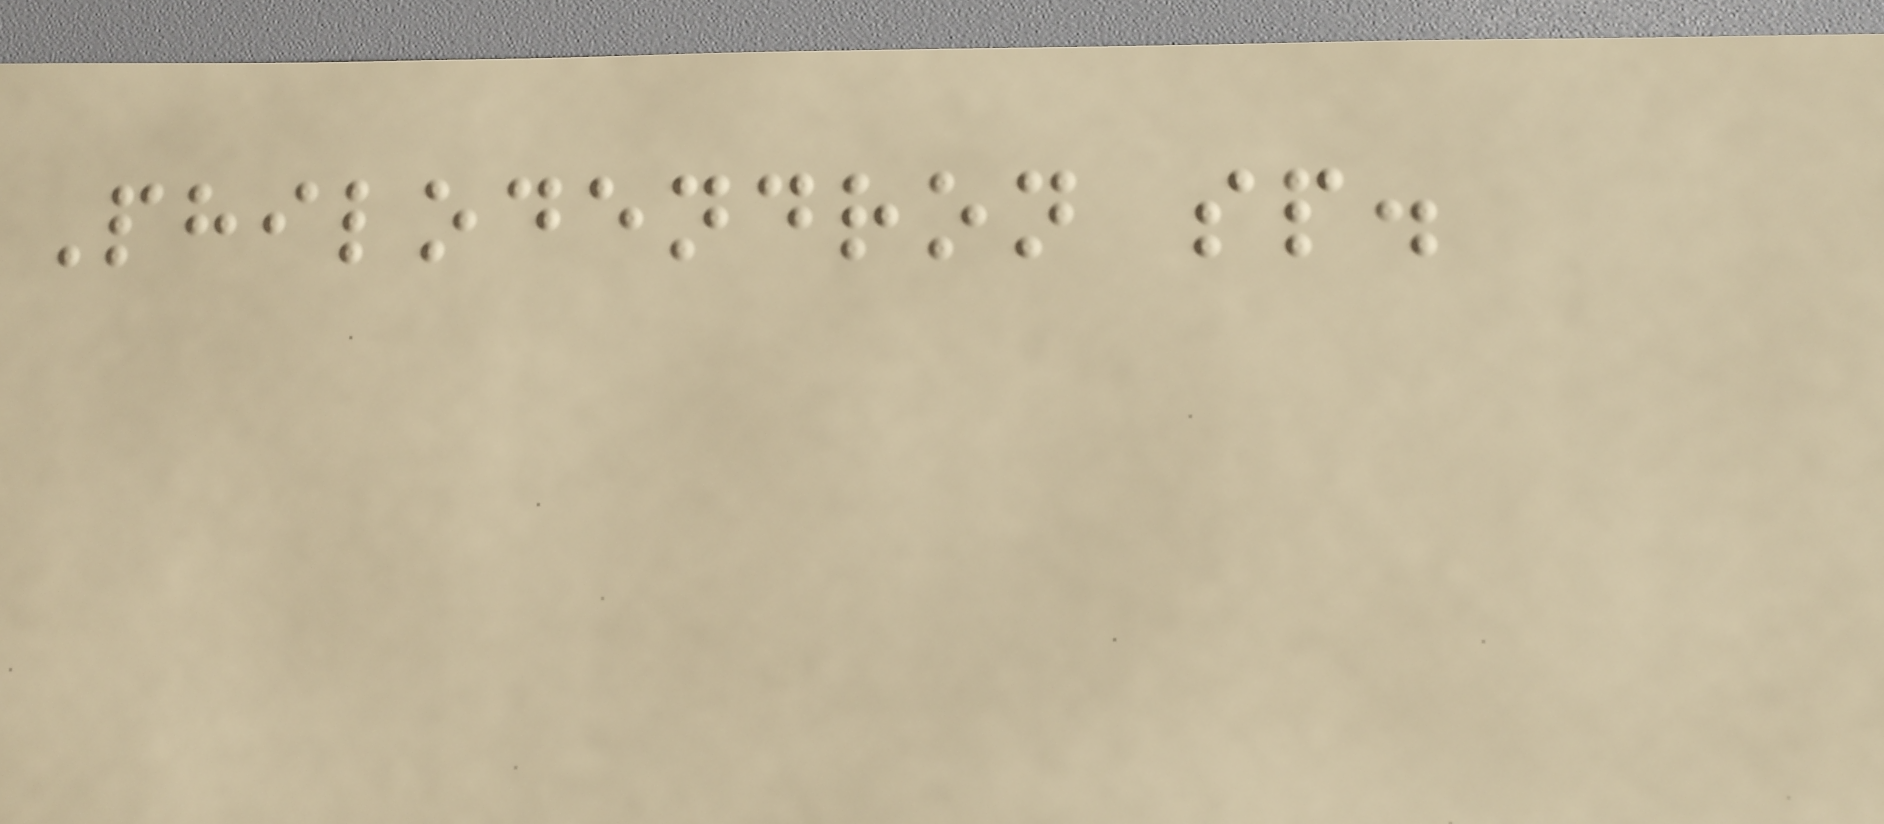Philodendron sp.
